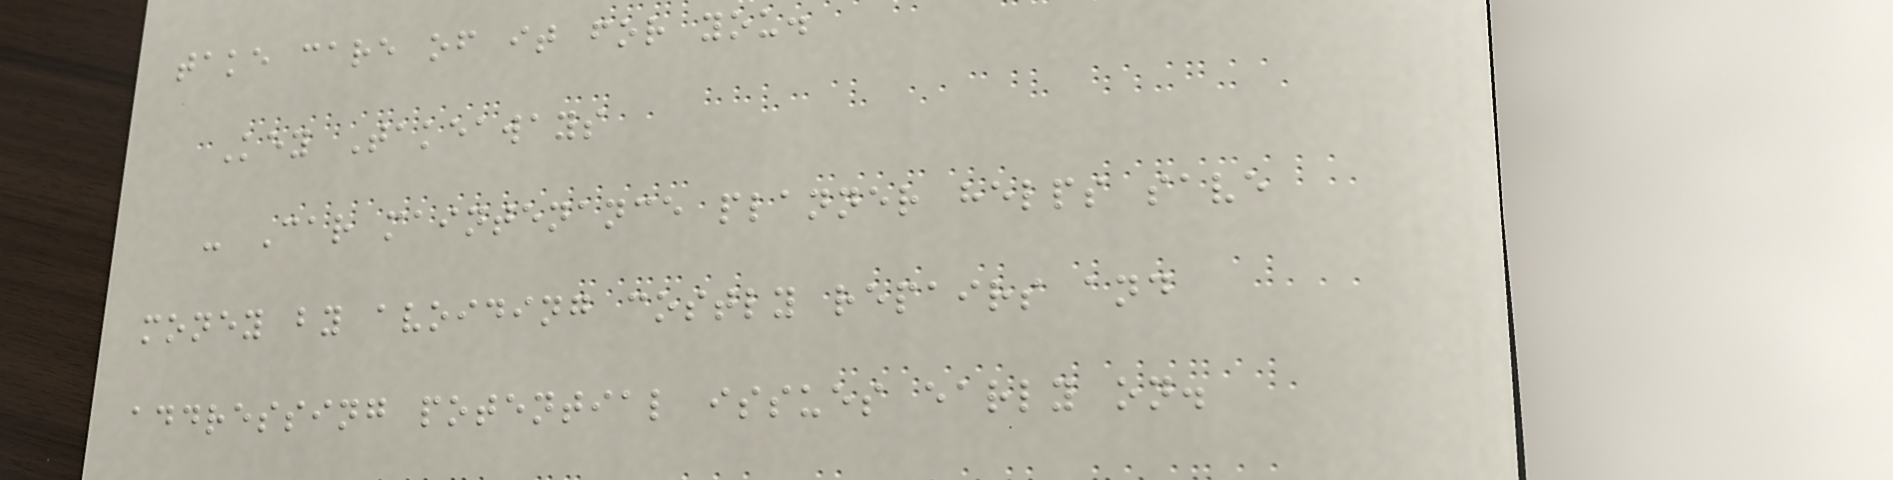take care of it for you.
Key Takeaways
- Car maintenance planner helps save
money by avoiding costly repairs and
addressing potential issues early on.
